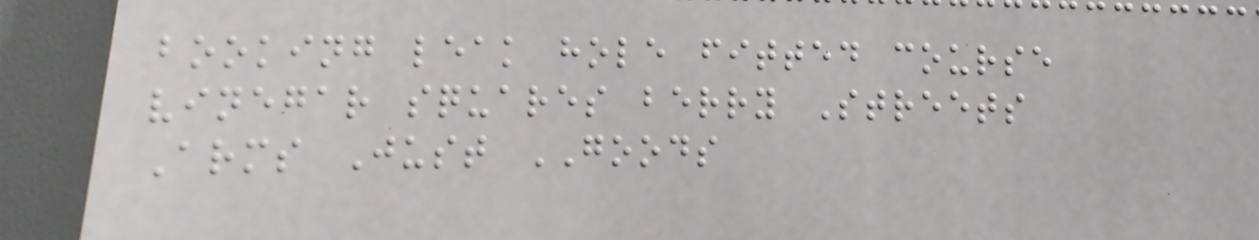booking leak hole fitted course
vinegar squares berry Streets
Arms Just GOODS
